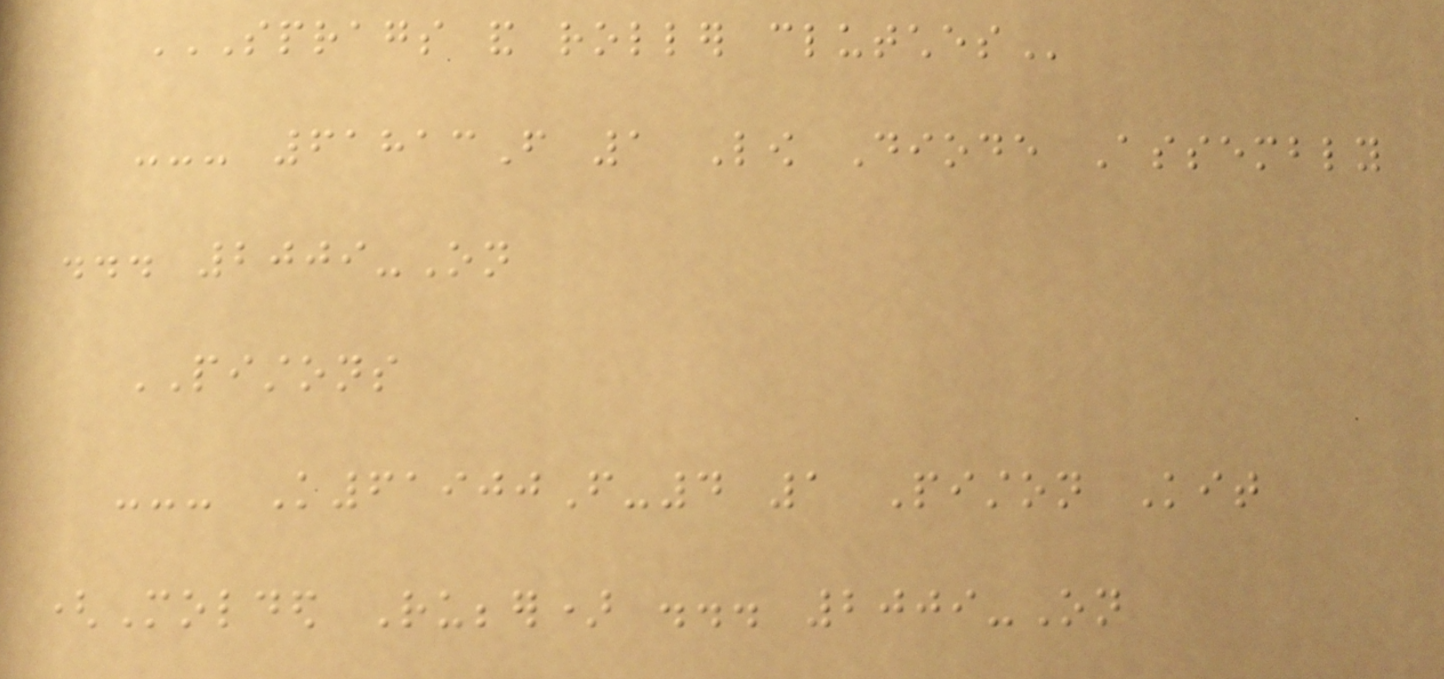SPRAGS AND ROLLER CLUTCHES
--- 61813F 1 Low Diode Assembly
... 2009-On
PISTONS
--- K61900F-4 1 Piston Kit
(Molded Rubber) ... 2009-On
